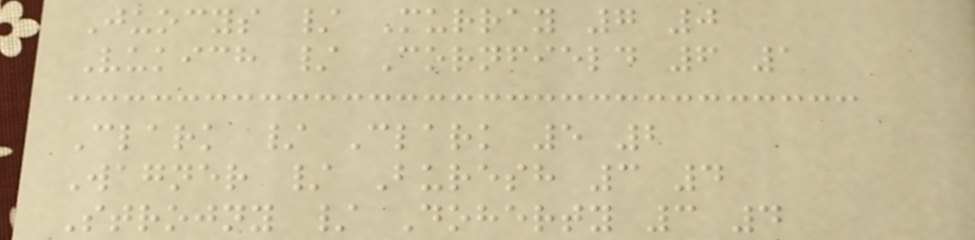Juocys / Murray 7 0
Vukich / Cornfield 6 1
Clark / Clark 5 2
Wagner / Buresh 3 4
Strojny / Doherty 3 4
